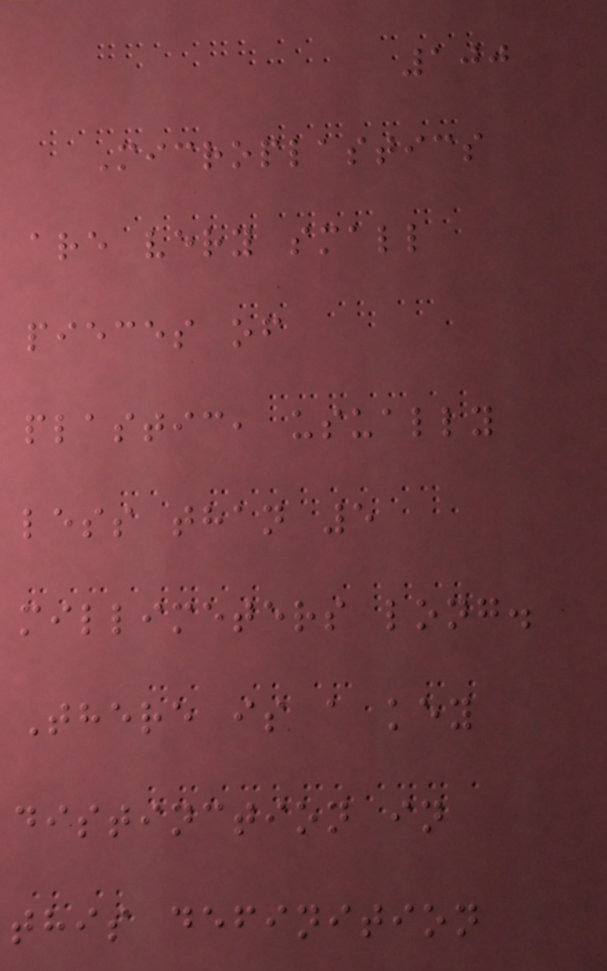100
Microplastics
are very small
pieces of
plastic, usually
less than 5
millimeters long.
There is a key
distinction in
this definition
